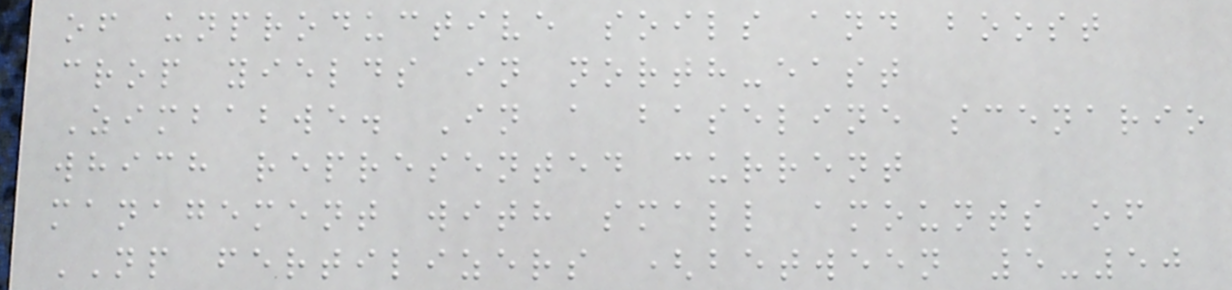of unproductive soils and boost
crop yields in north-east
Zimbabwe. In a baseline scenario
which represented current
management with small amounts of
NP fertilizers (between 5-50
